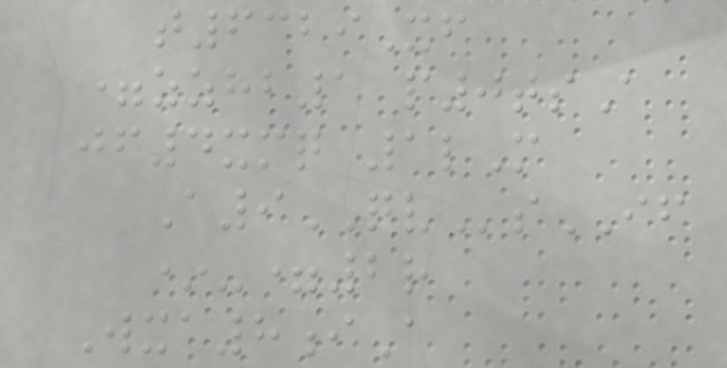t6329Xf
=zzhb1 p0tsA
jf4xmq 1lM
A9QVsIF
*-=2r
Wxa8iA
